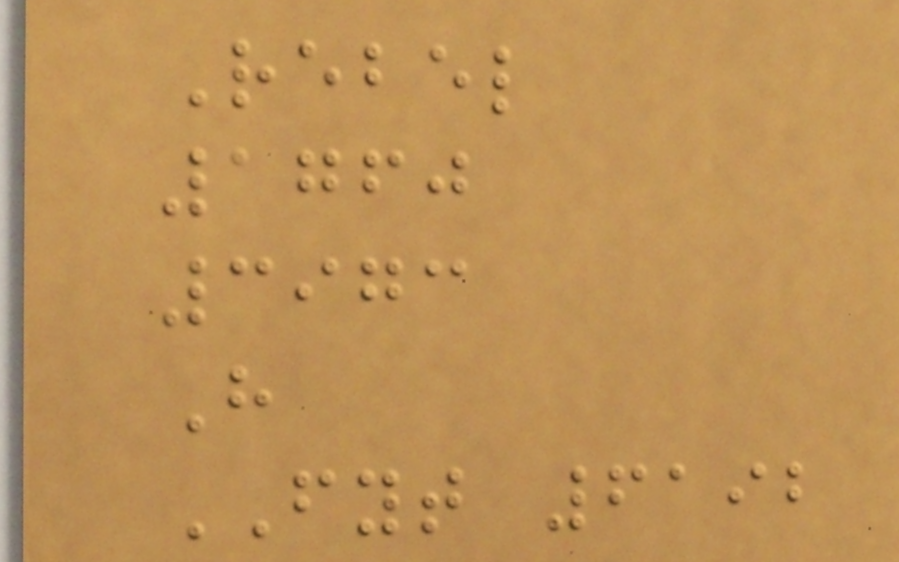Rebel
1760
3973
H
FYT 6192
